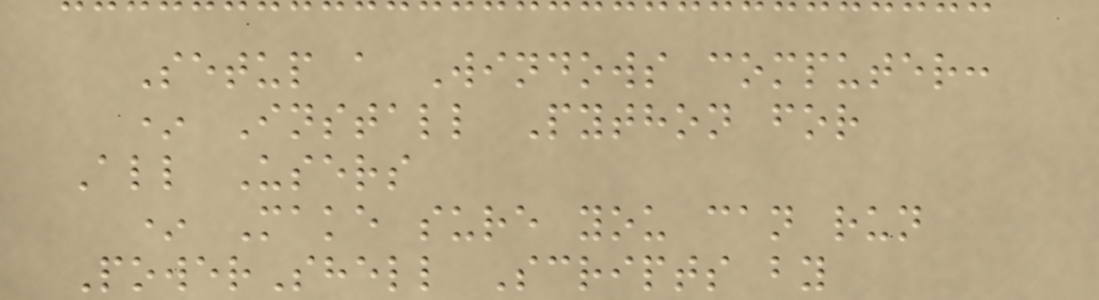Setup a Windows computer:
* Install Python for
All Users
* Make sure you can run
PowerShell Scripts by
